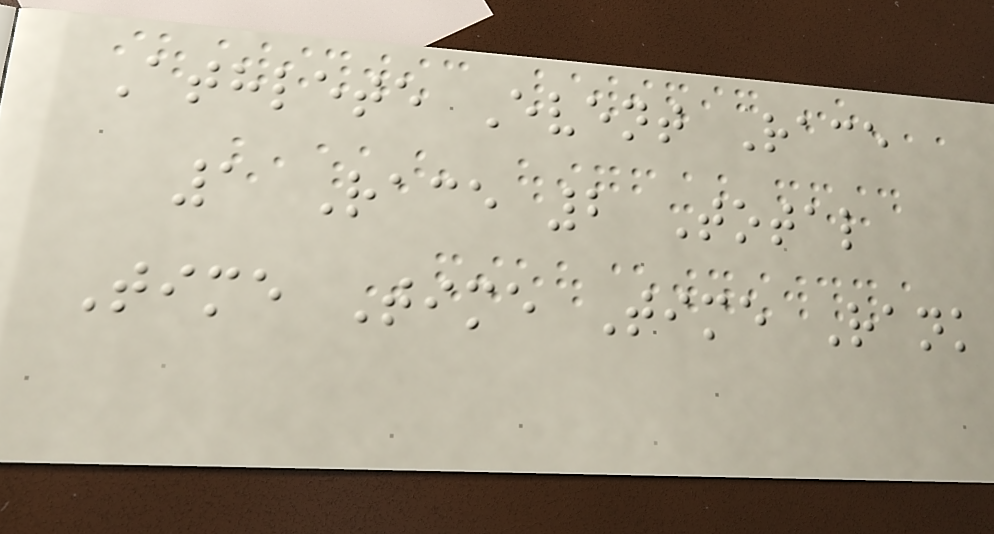Athlete Event Race
1 Race 2 Total
Time Time Time Rank
